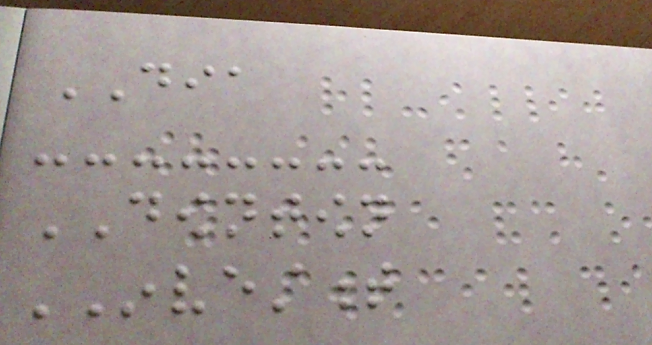DIA
DOWNTOWN
INVESTMENT
